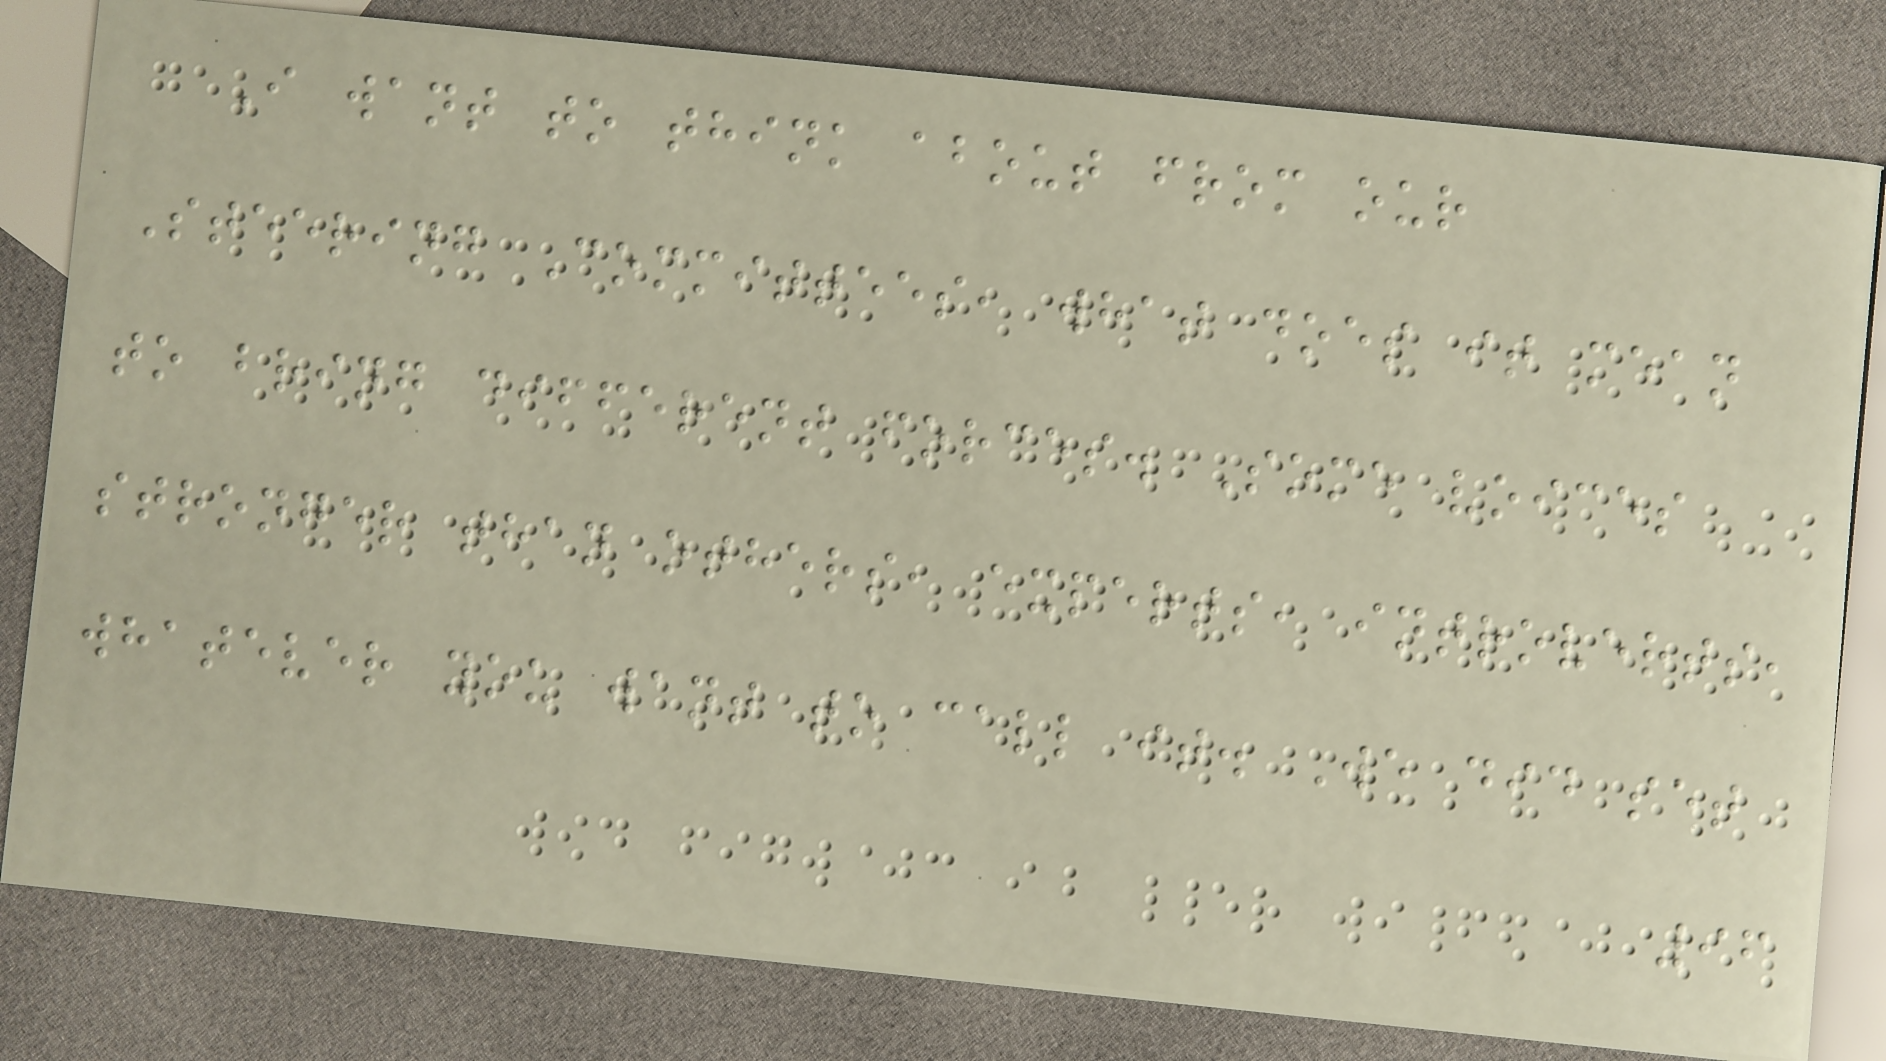I want to think about from our
Steering Committees, what does it mean
to bring different forces. Some voices
stronger than others, experts, introverts,
whatever you want to call it. We did set
96
